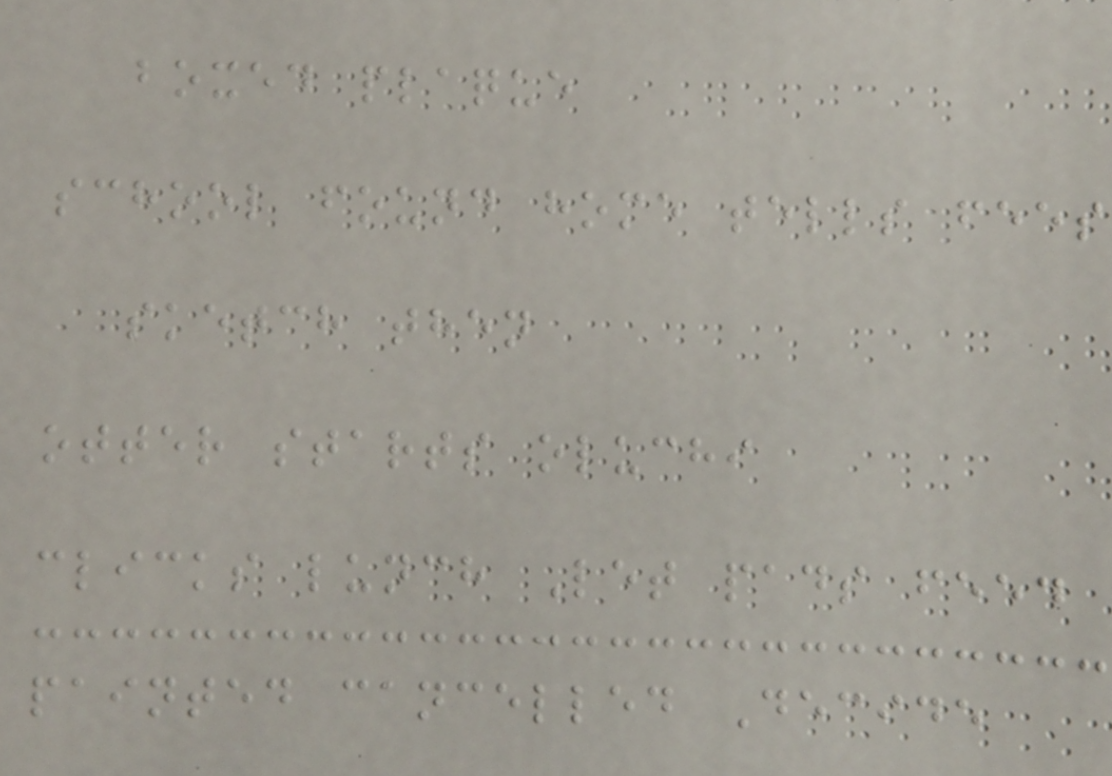boxed plaque
school found home tells fees
sketch then
otter starts oluchi
clicks lunch Let pads feed
painted cancelled Decide
